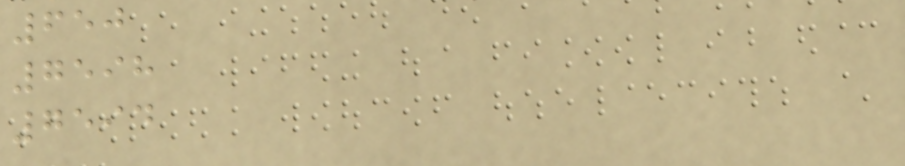650
7598
7594
